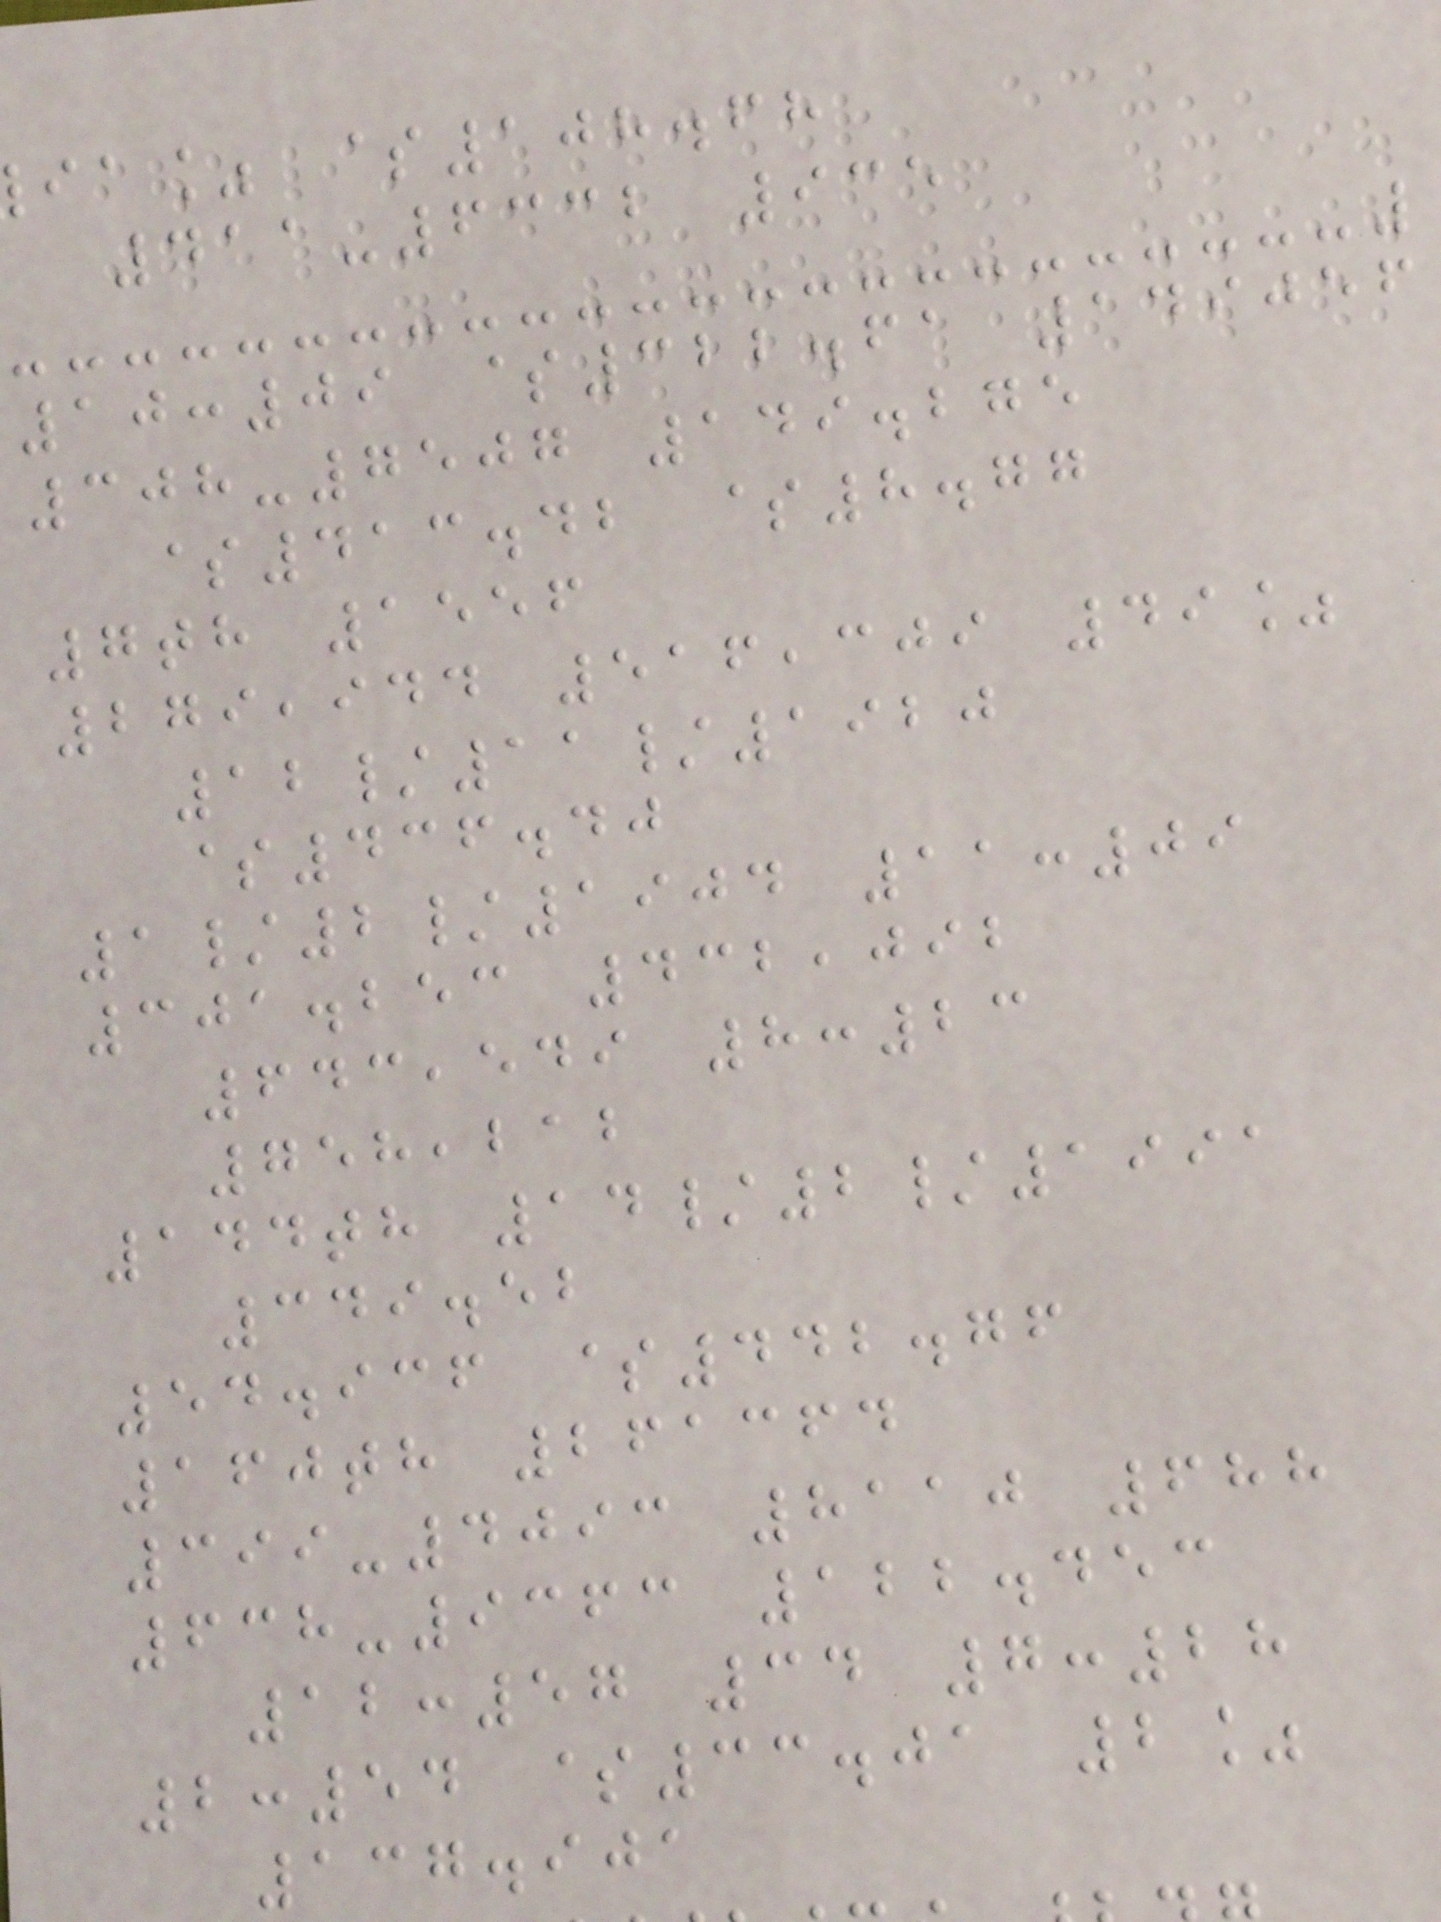ia% $108.68
411-6332 935
10:09 $322.61 149056
308-7507 149.275
$413.42 $8.77
7th 1556
279,944 516,309 49%
12/11/1920
$436.40
1/2/1904 11:09
301.253 432,092
643,549 8:23
758,212
144th 14/2/1991
349.52
54.936 $442.76
160th 261364
399-4093 8110 688
638-9363 122.453
12:57 34 7:28
2:54 $33.01 2%
137.901
